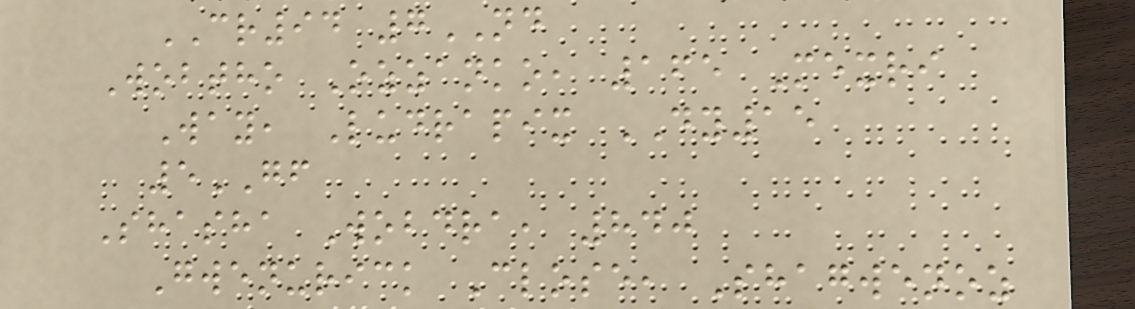CR94 7ND
Wobtho Ozzanko, 165 Mexri
Way, Ludrapix DY15
5GF
Shasha Wobdra, 840
Gwenurick Close, Shagwenoz
